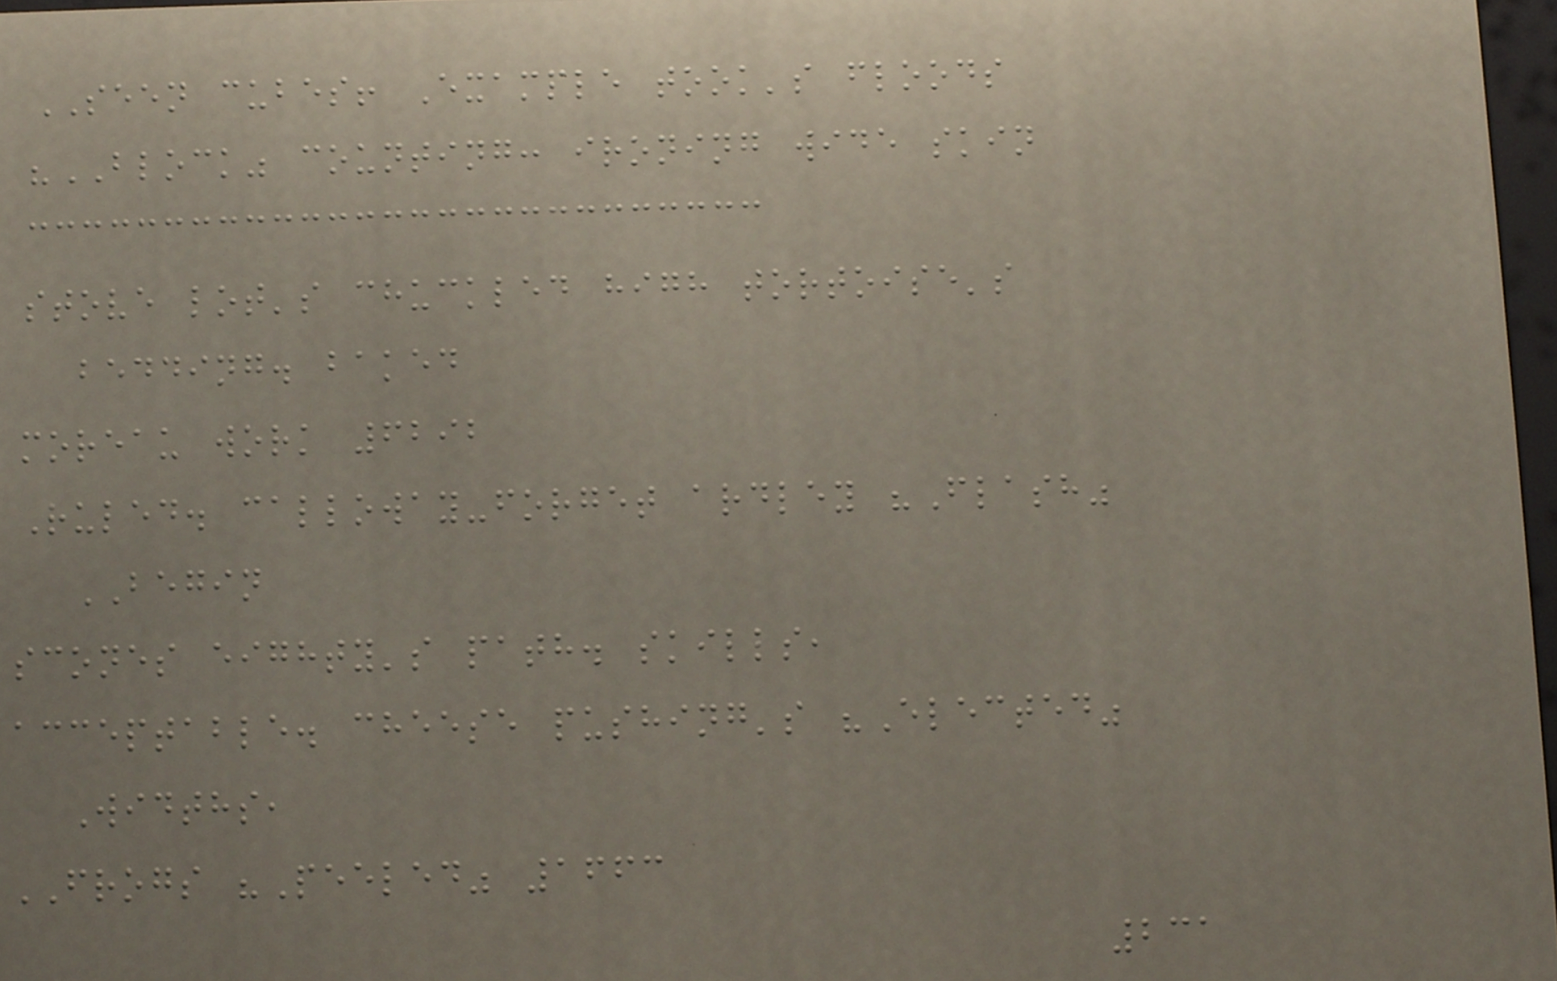SEEN cubes! Example took's floods
"BLOCK" counting: ironing wide skin
stove lot's chuckled high tortoise's
bedding. baked
moreau work 6292
Ruled. calloway-forget ardley "Flash"
BEGIN
scones eighty's path. skills,
acceptable. cheese pushing's "Elected"
Widths,
FROGS "Peeled" 1663
231
